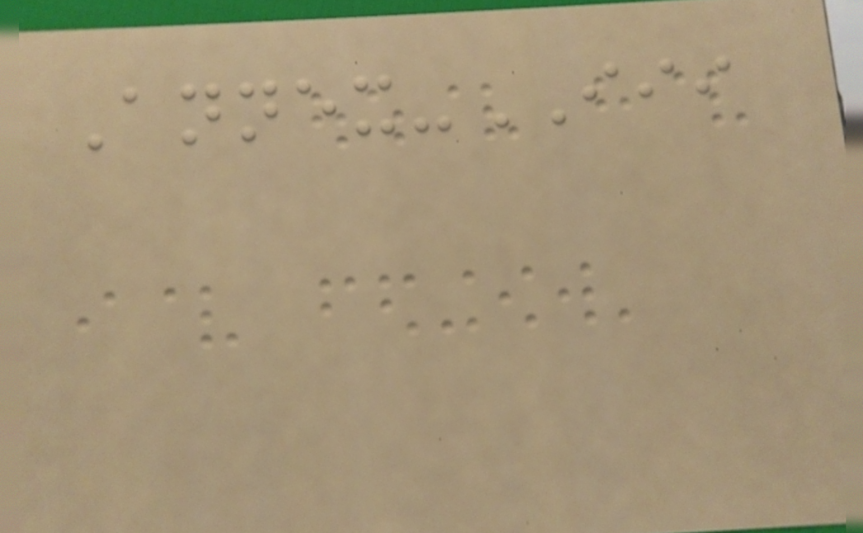Annex-III
